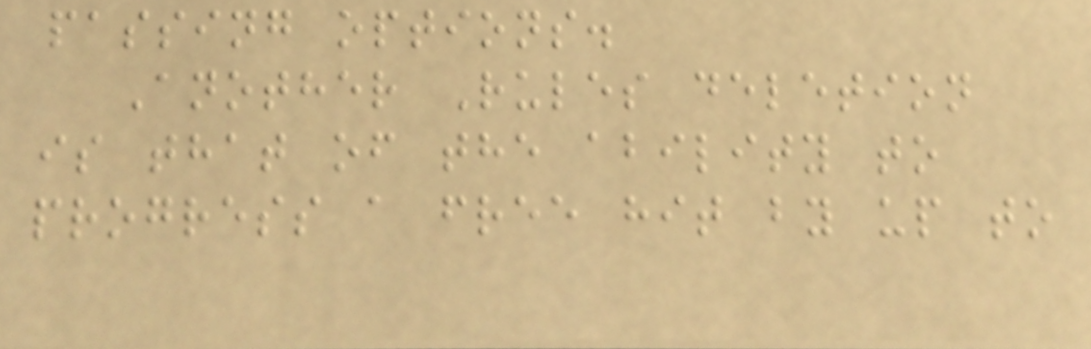passing options.
Another Rules deletion
is that of the ability to
progress a free hit by up to
